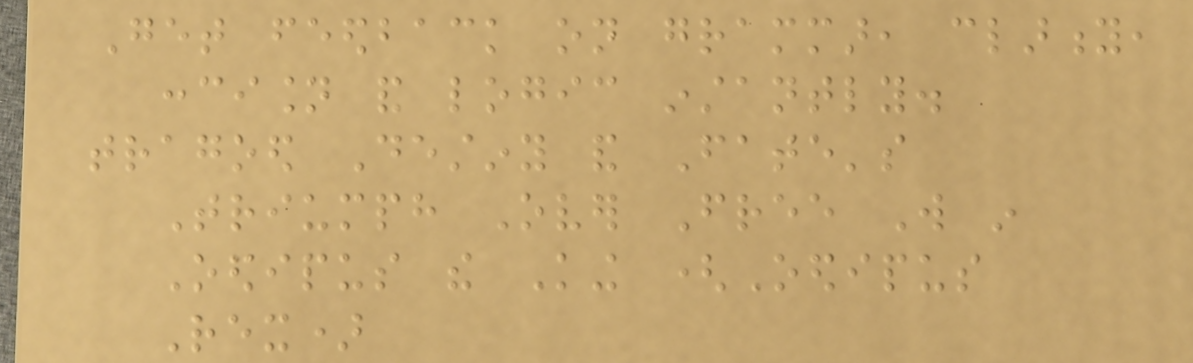Get feedback on grammar, clarity,
concision and logic instantly.
tragoed Destiny and Fate's
Triumph Over Free Will in
Oedipus the King (Oedipus
Rex)
